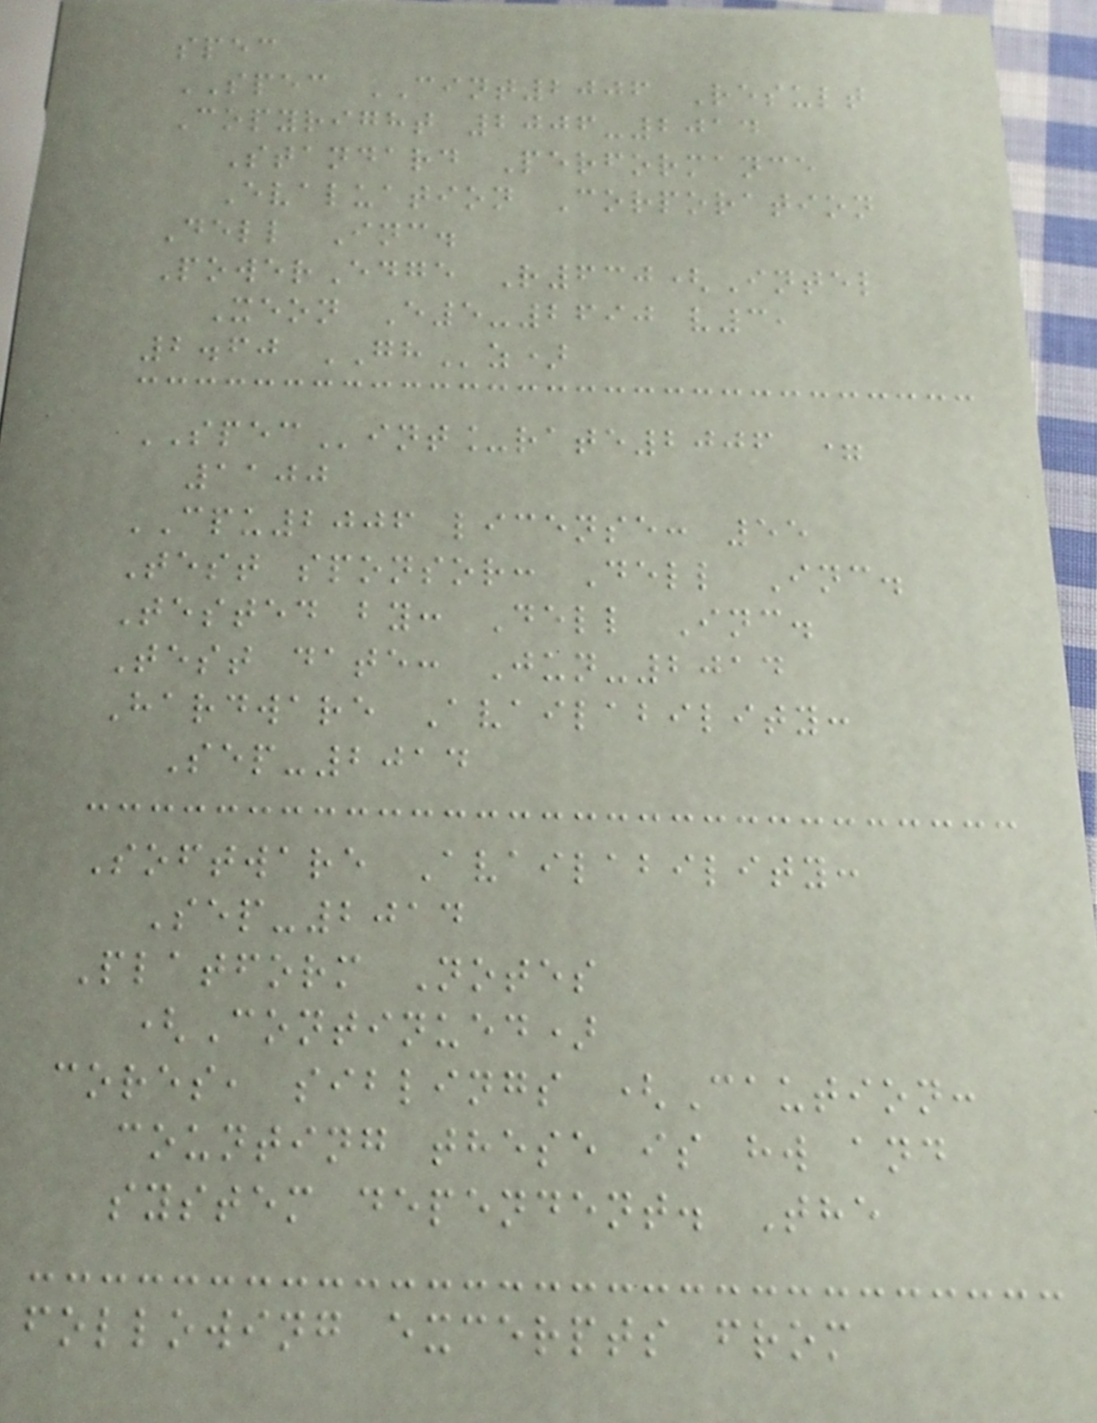spec
SPEC CINT2006 Result
Copyright 2006-2014
Standard Performance
Evaluation Corporation
Dell Inc.
PowerEdge R630(Intel
Xeon E5-2690 v3,
2.60 GHz)
SPECint_rate2006 =
1100
CPU2006 license: 55
Test sponsor: Dell Inc.
Tested by: Dell Inc.
Test date: Jun-2014
Hardware Availability:
Sep-2014
Software Availability:
Sep-2014
Platform Notes
(Continued)
cores, siblings (Caution:
counting these is hw and
system dependent. The
following excerpts from
